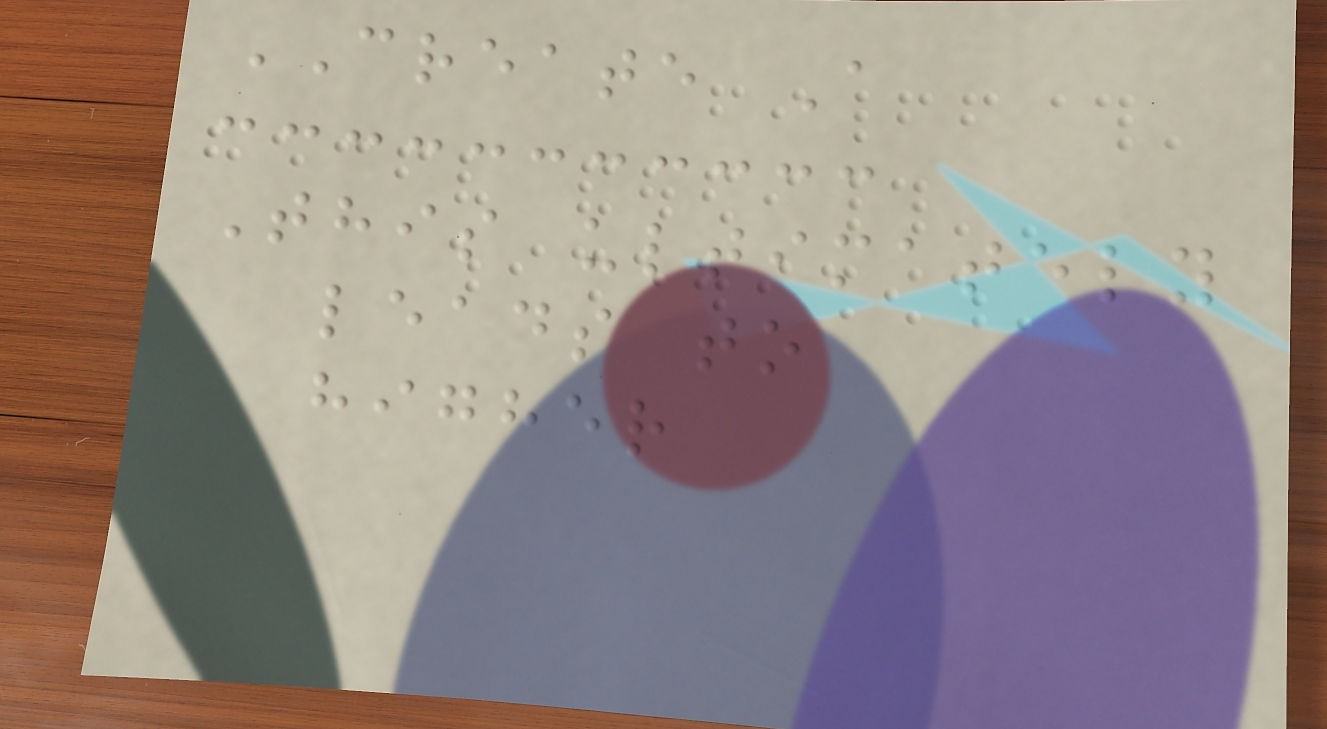CREATE A
This ultimately
leads to
higher
